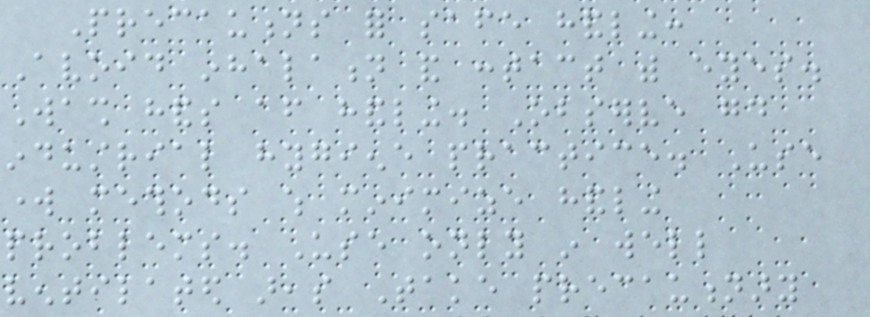Precautions for safe handling:
Avoid inhalation and contact with eyes.
Wash hands after handling. Observe good
industrial hygiene practice. Use
work methods which minimize handling
problems. Use only in well
ventilated areas Take precautionary
